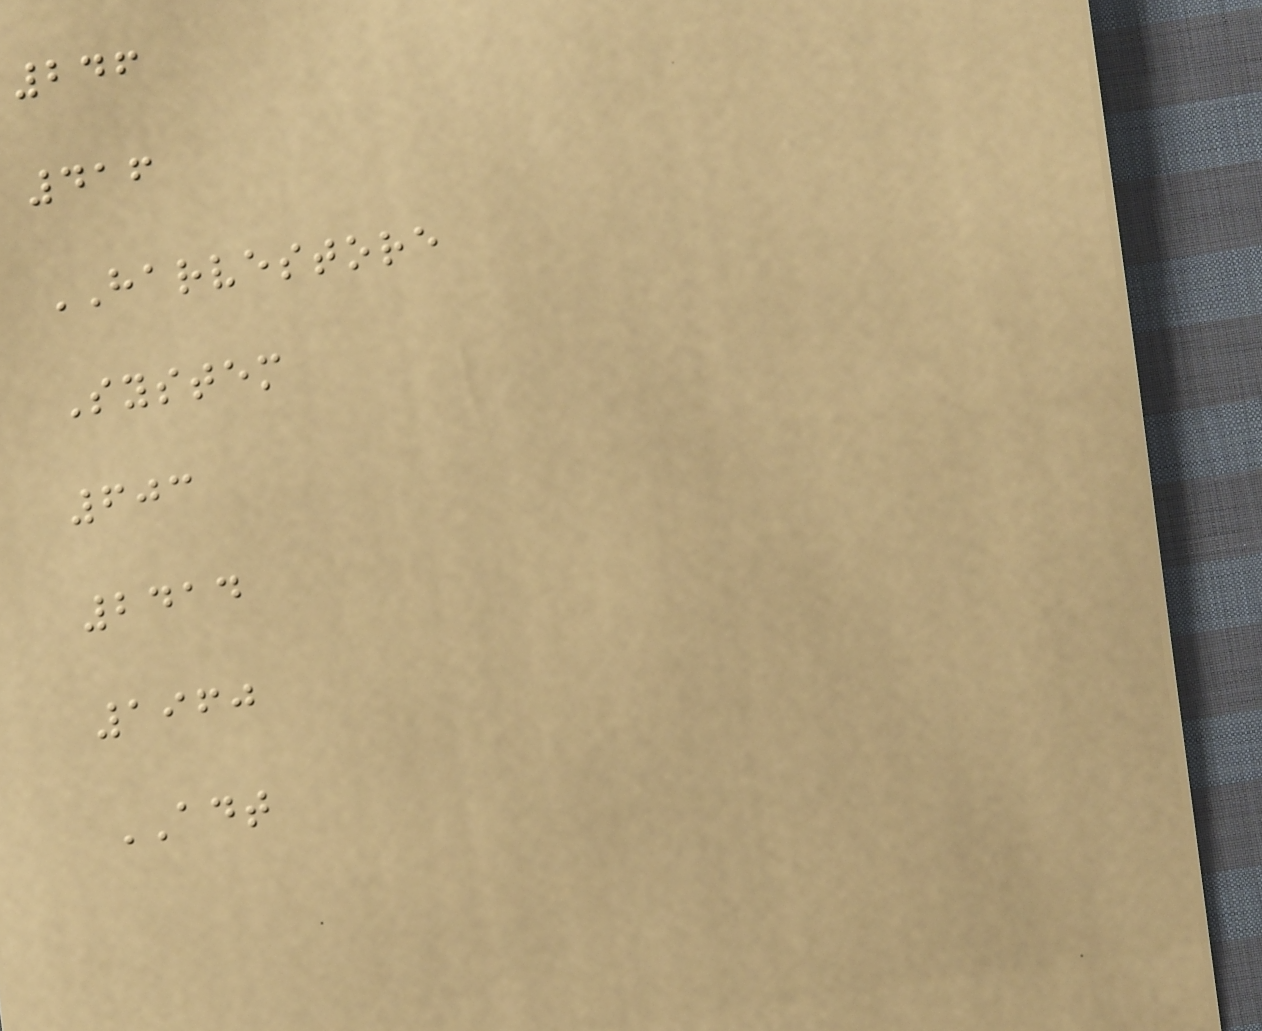246
416
HARVESTORE
System
603
2414
1960
ADT
